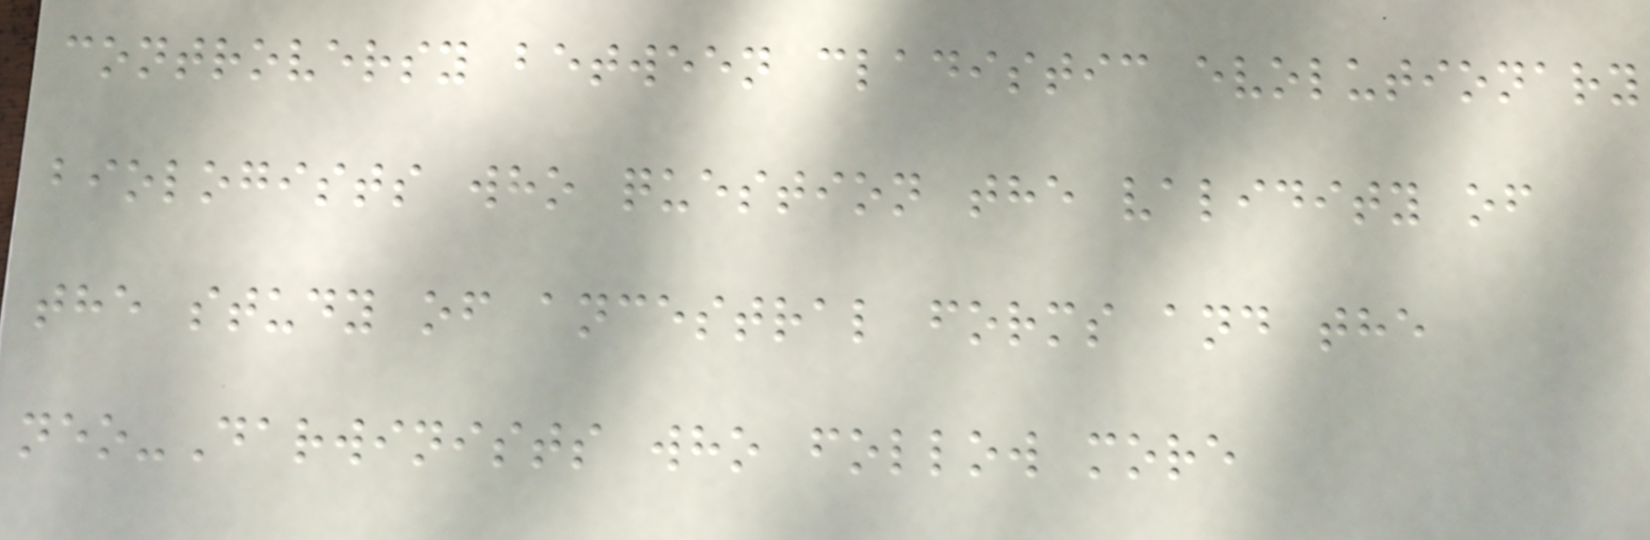controversy between cladistic evolutionary
biologists who question the validity of
the study of ancestral forms and the
neo-Darwinists who follow more
